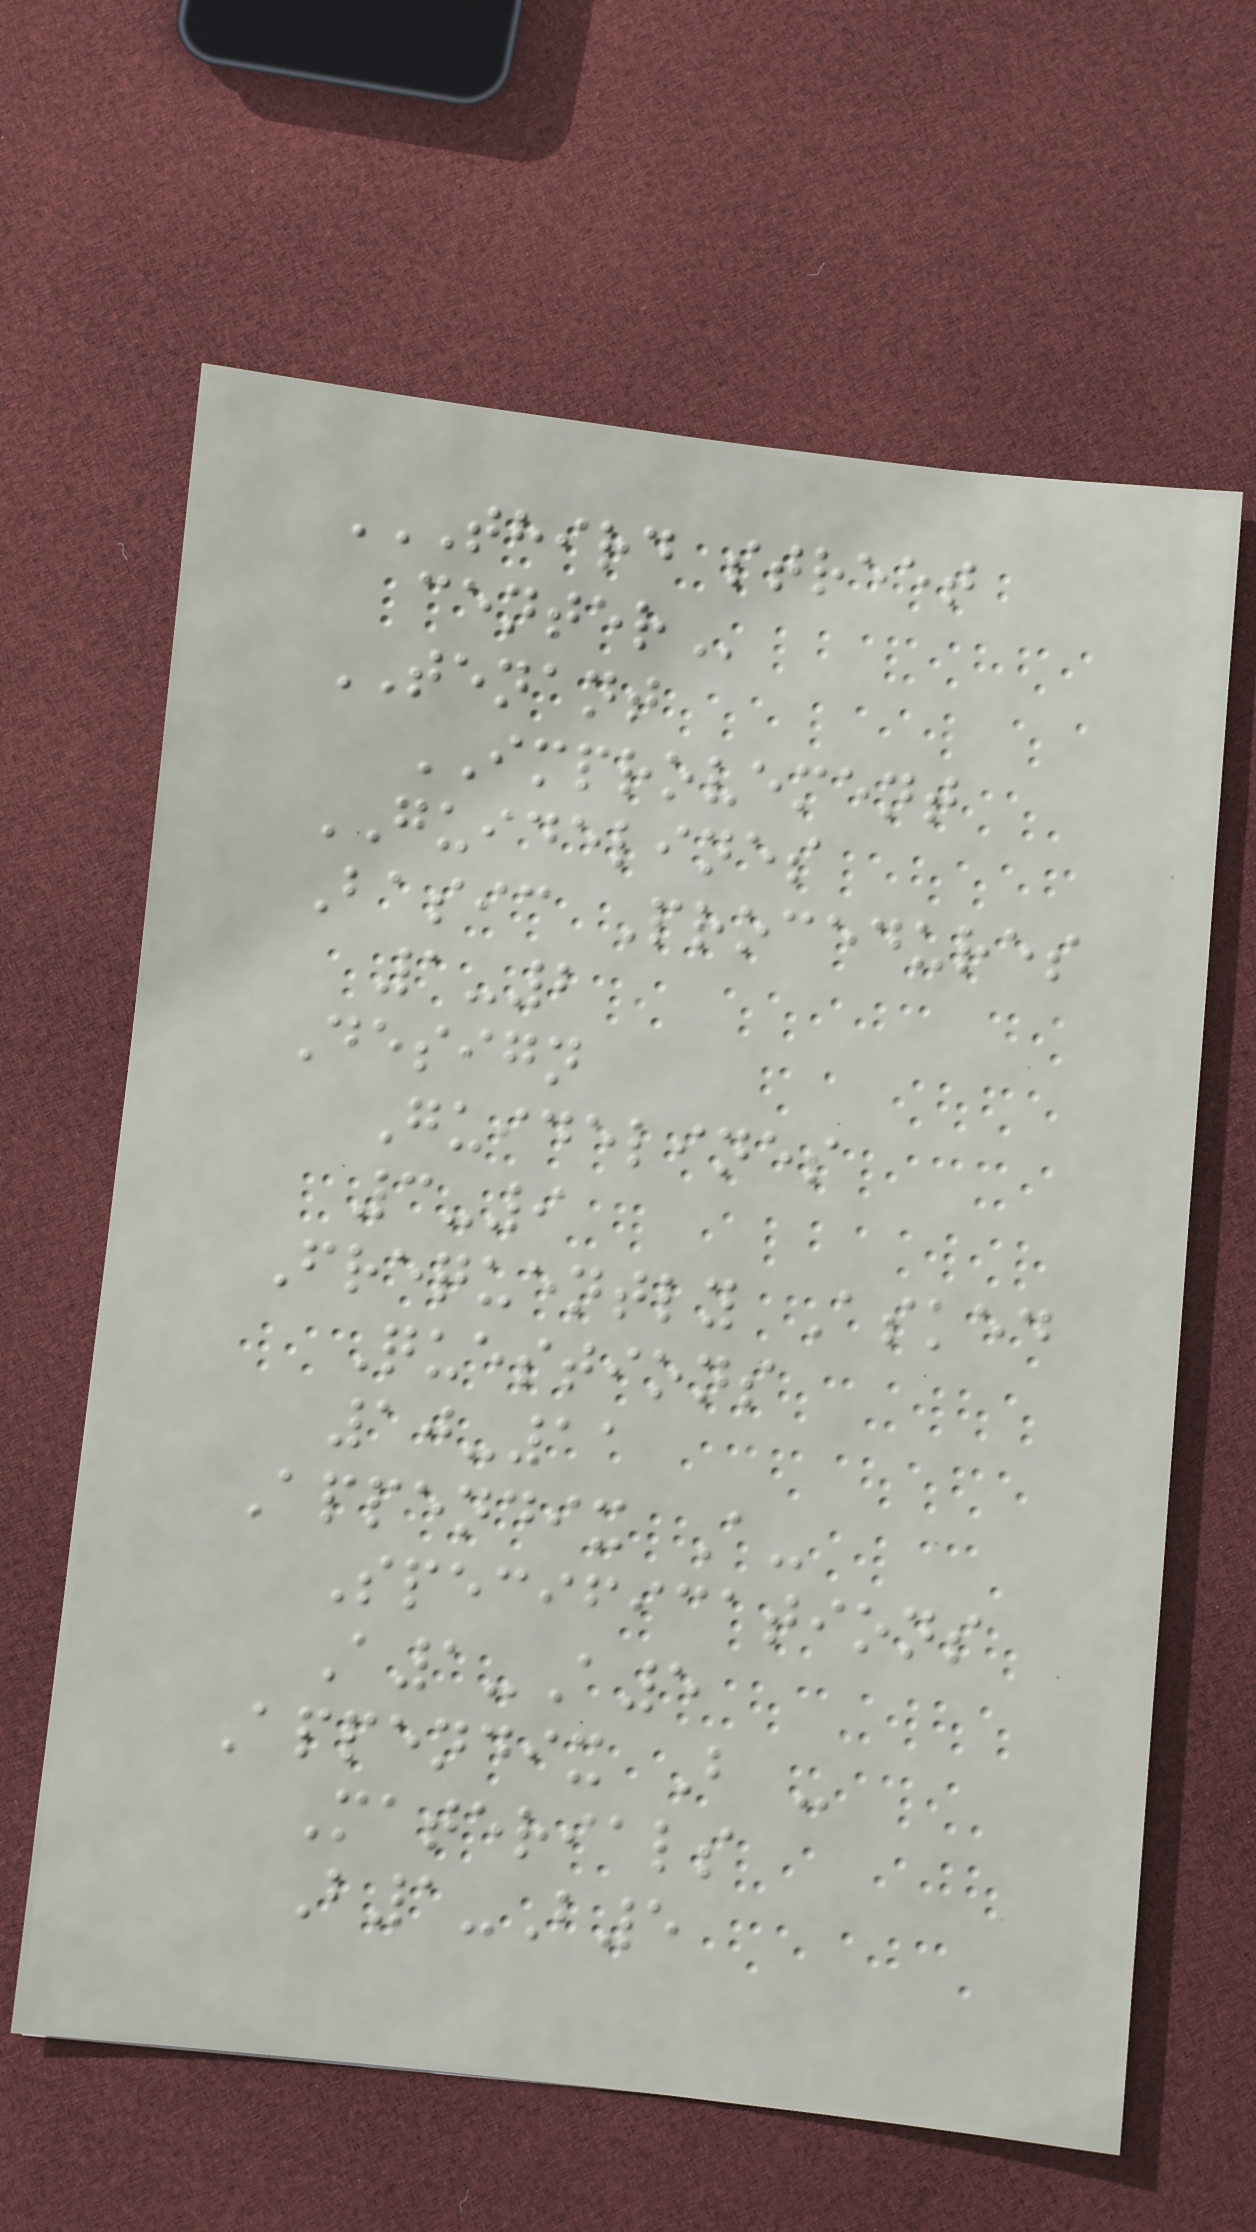THIRD STREET
CENTER
TENANT
IMPROVEMENT
GUIDELINES
Basic Procedures
1-2
Design
Guidelines
3-9
Frequently Asked
Questions
10-11
Appendix A-
Specifications
A1-A5
Appendix B -
Materials
B1-B5
